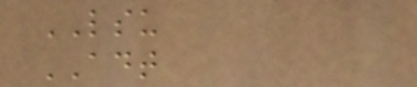LSU
ADT
